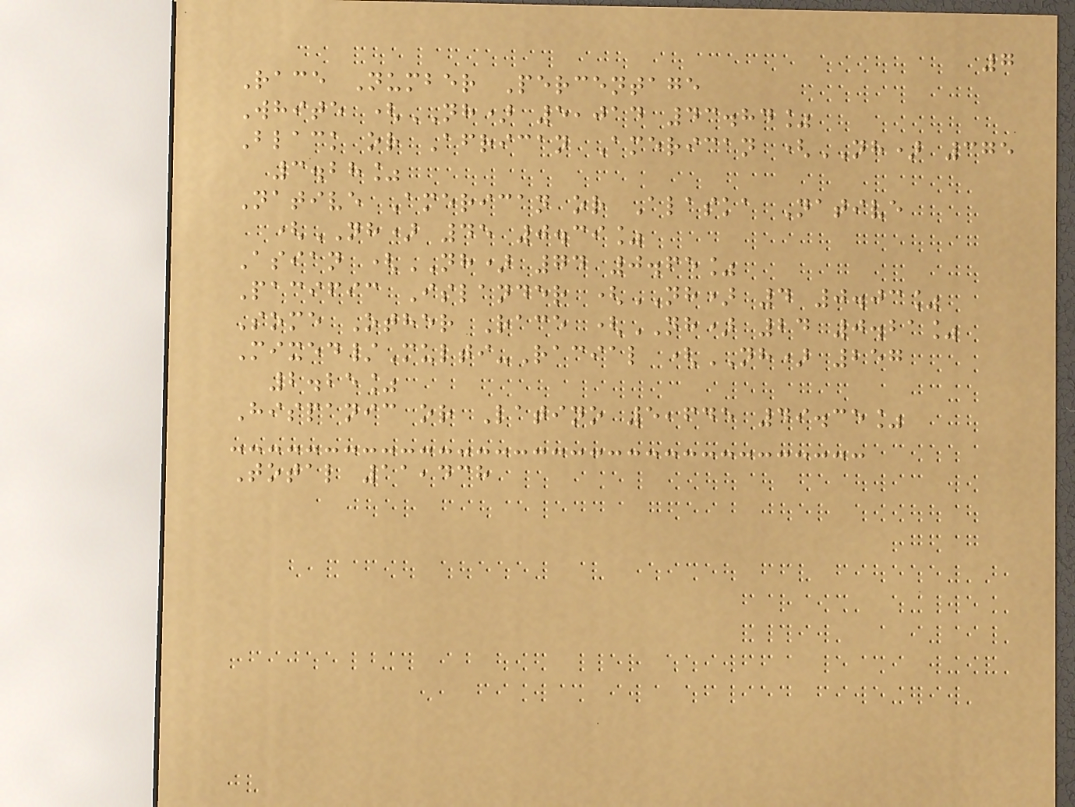7
Race Number Percentage
White (NH) 5,014 43.84%
Black or African American (NH) 375
3.28%
Native American or Alaska Native
(NH) 45 0.39%
Asian (NH) 74 0.65%
Pacific Islander (NH) 4 0.03%
Some Other Race (NH) 24 0.21%
Mixed/Multi-Racial (NH) 257
2.25%
Hispanic or Latino 5,645 49.35%
Total 11,438
